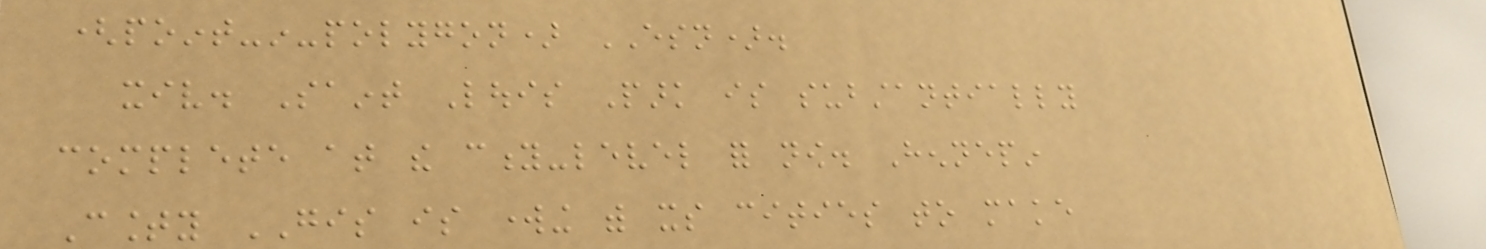(point-in-polygon) ESN).
xiv. Saint Louis Park is substantially
complete at the city-level for now. Hennepin
County GIS is working with its cities to make
